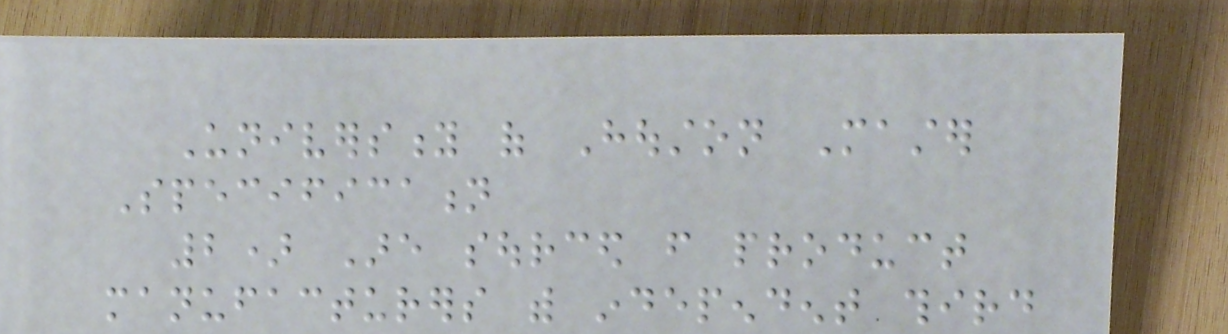University of Houston Master
Specification
2) Are sourced from product
manufacturers with independent third
